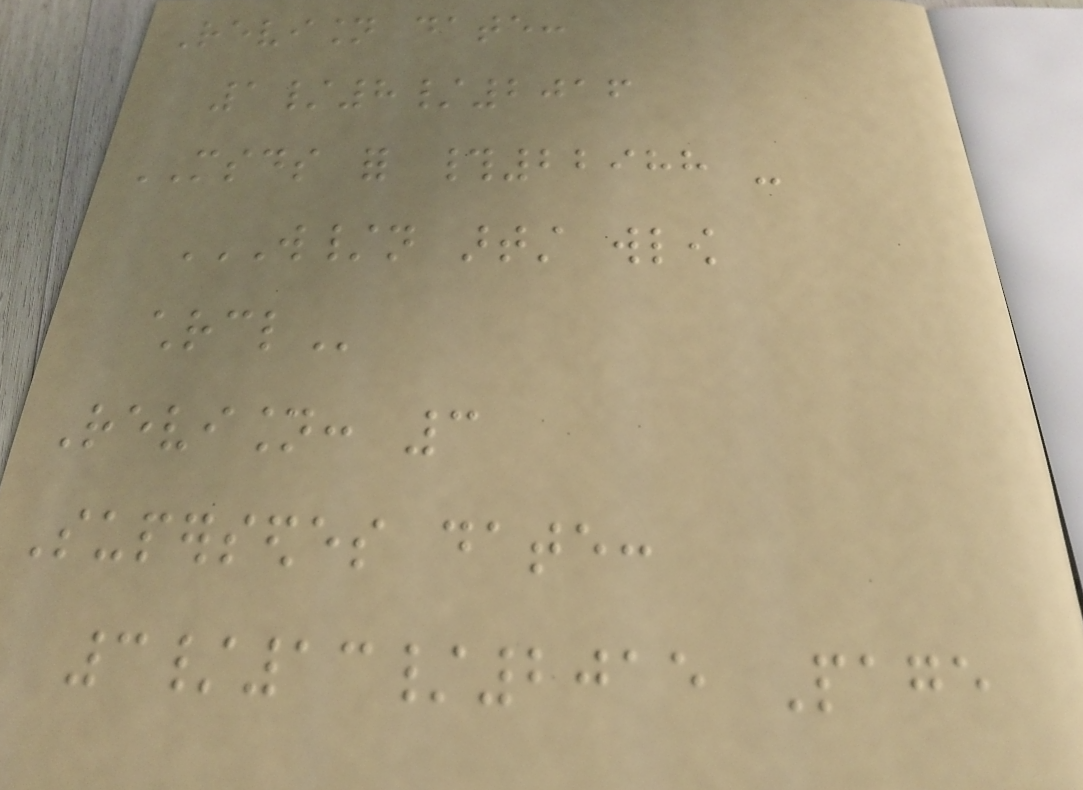Revision date:
1/8/2016
MSDS for #22988 -
W/N ARTST WLOW
CHRCL
Revision: 3
Supersedes date:
3/13/2015 Page
